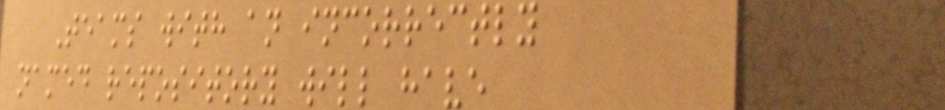Teams with an incorrectly
named repository will have
